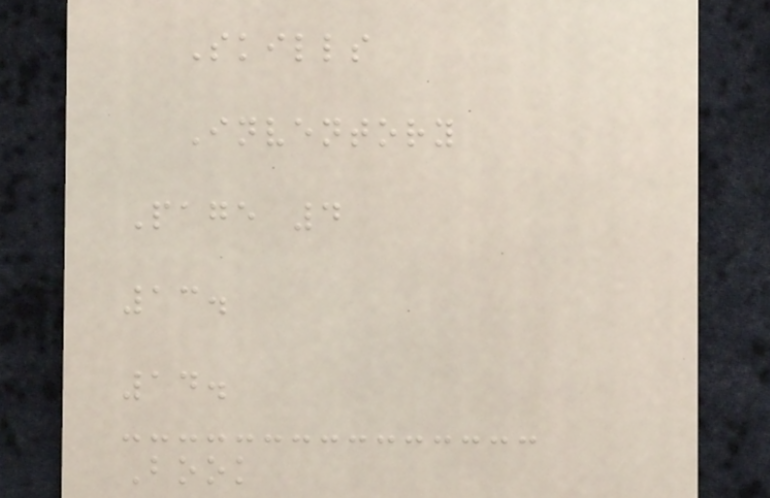Skills
Inventory
Page 4
13.
14.
Book
